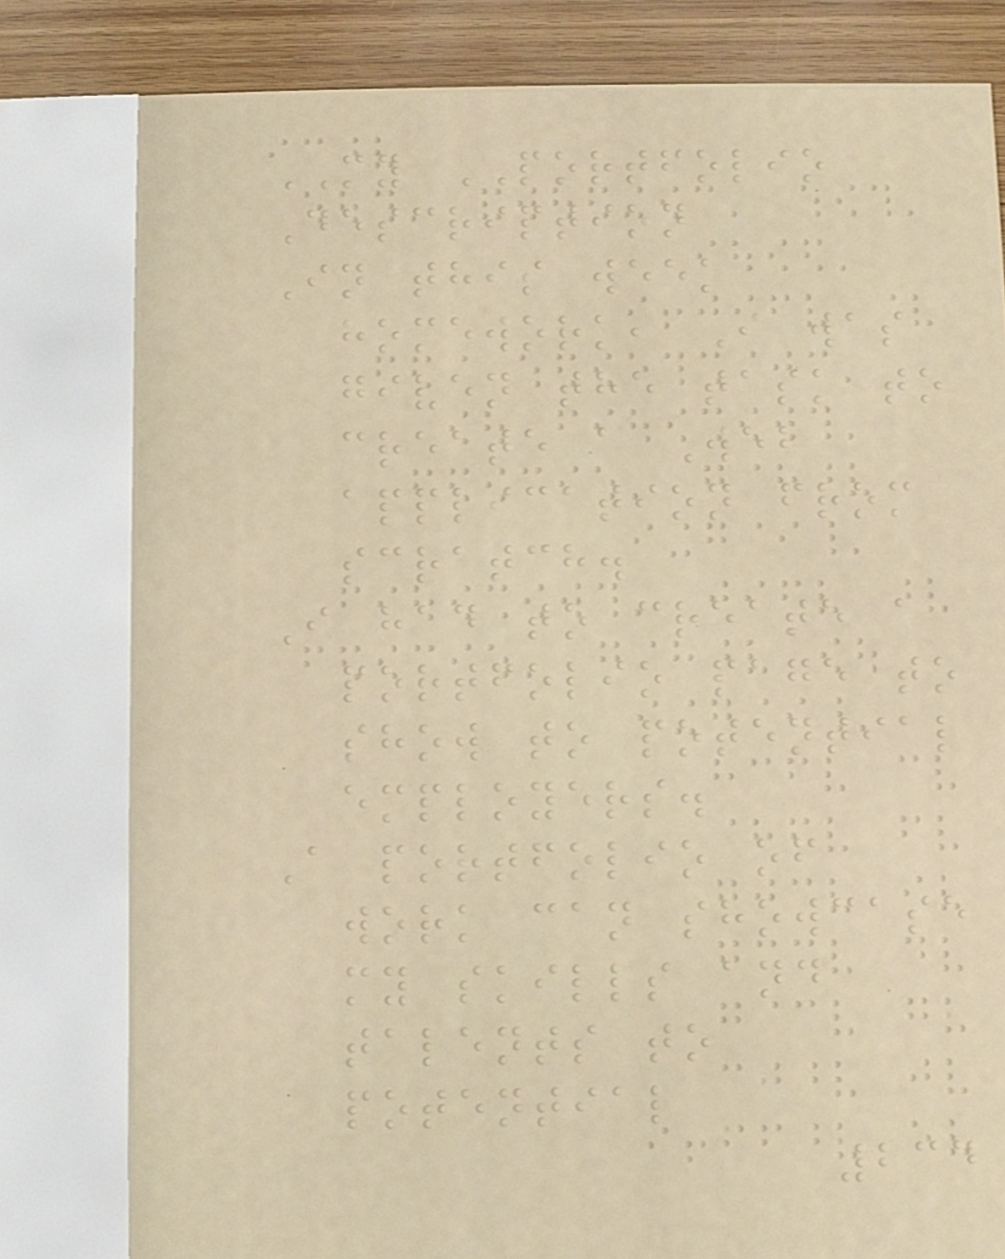MY PORTFOLIO
Description
In this week
homework, I was
given the task to
create a Web
application from
scratch.
I had to create a
portfolio page to
show to potential
employers.
A portfolio of
work can showcase
my skills and
talents to
potential
234
